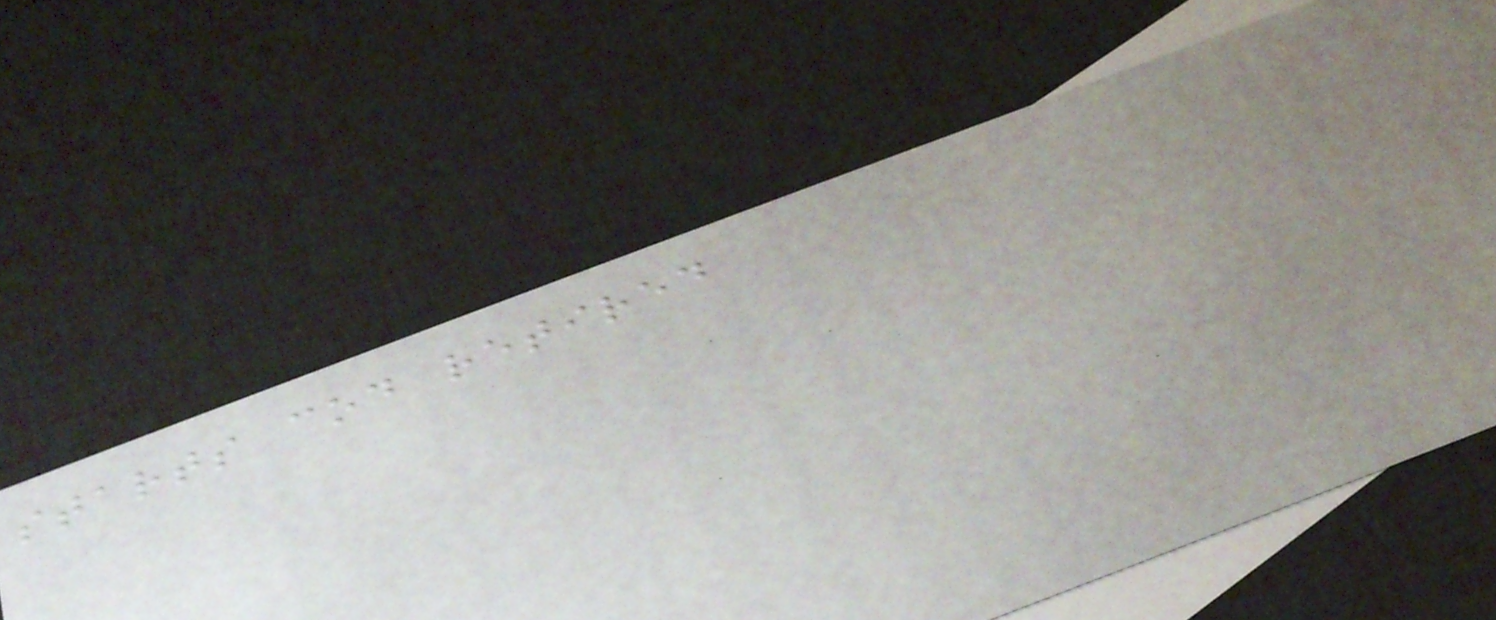starts cod retired
